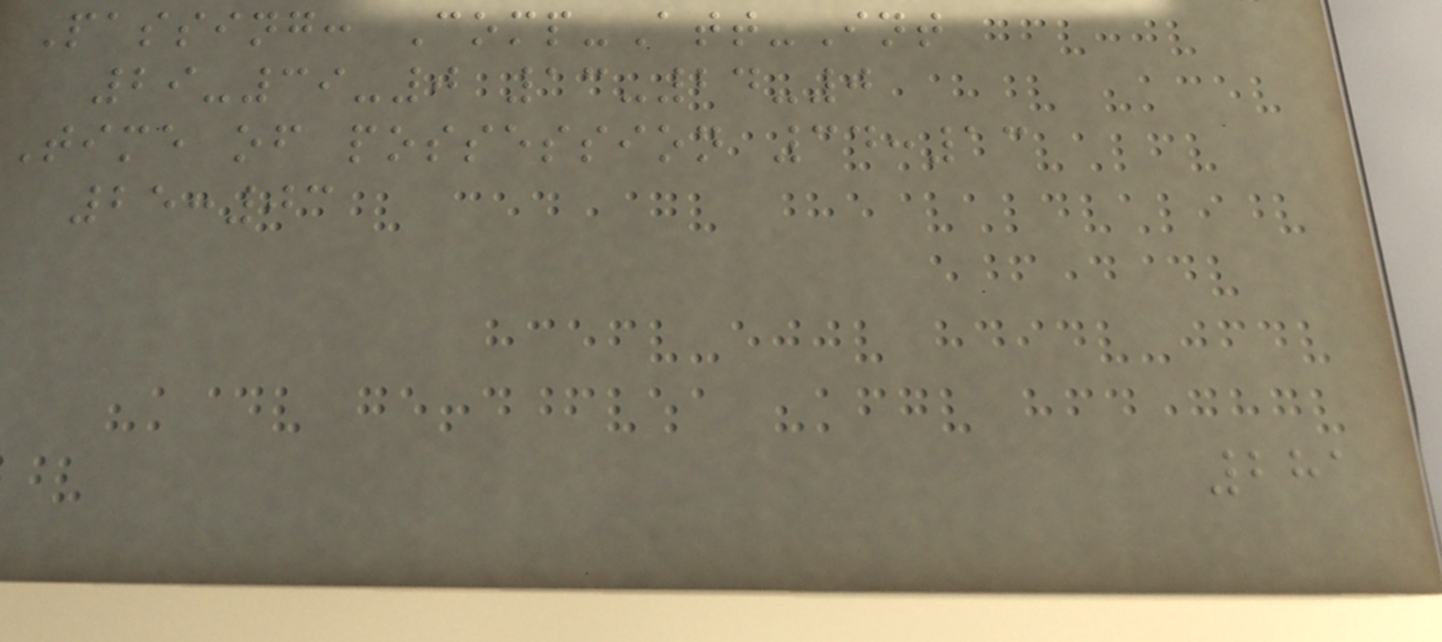Passing: Comp-Att-Int
29-39-0 13-24-0
Time of possession 34:13
25:03
281
